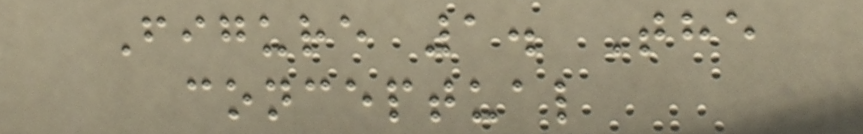Figure 1. The
conceptual
